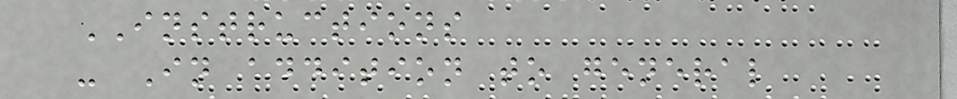INSTRUCTIONS
- In addition to general
